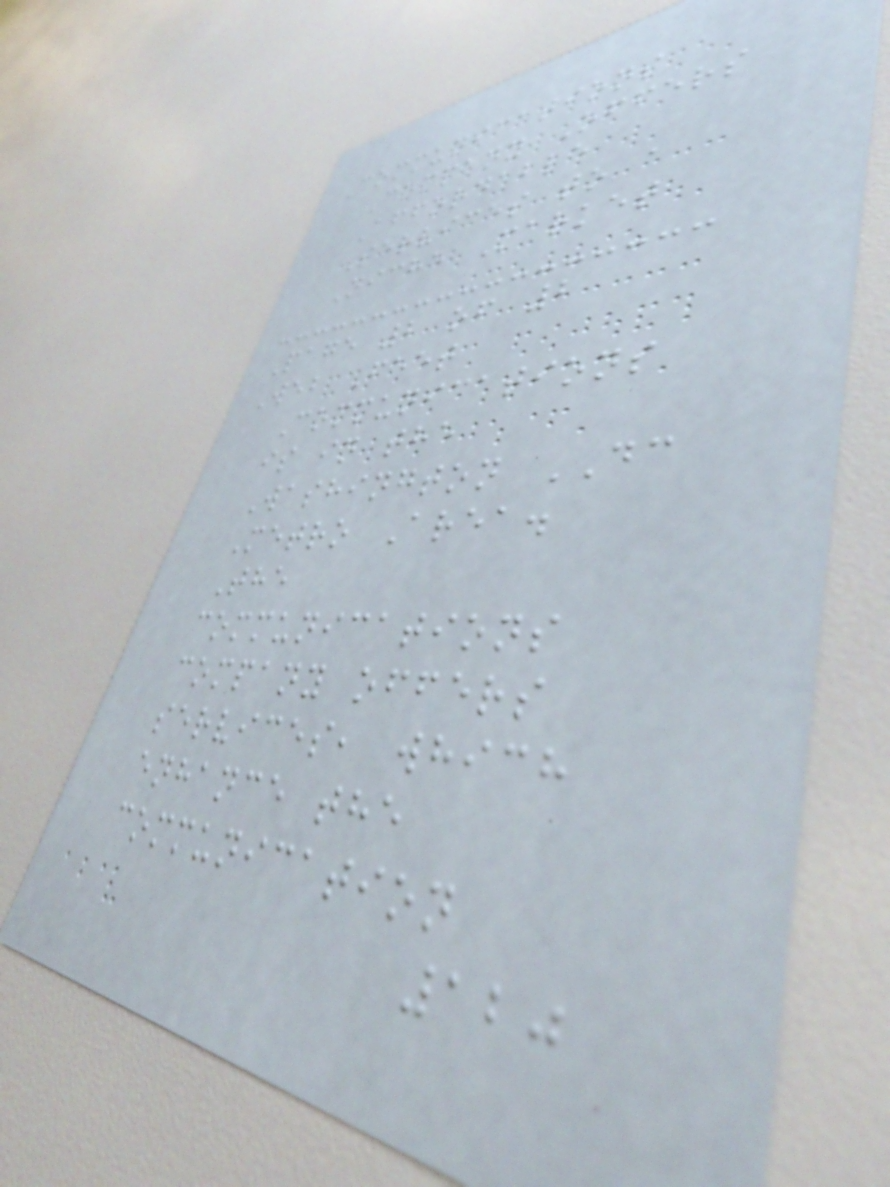Communications
Company Offers
Affordable
Services to a
Niche Market
Page 2 of 2
Web Feet
Communications
is in the
Washington DC
Metro Area.
The
communications
company offers
services, which
enhance the
communication
120
